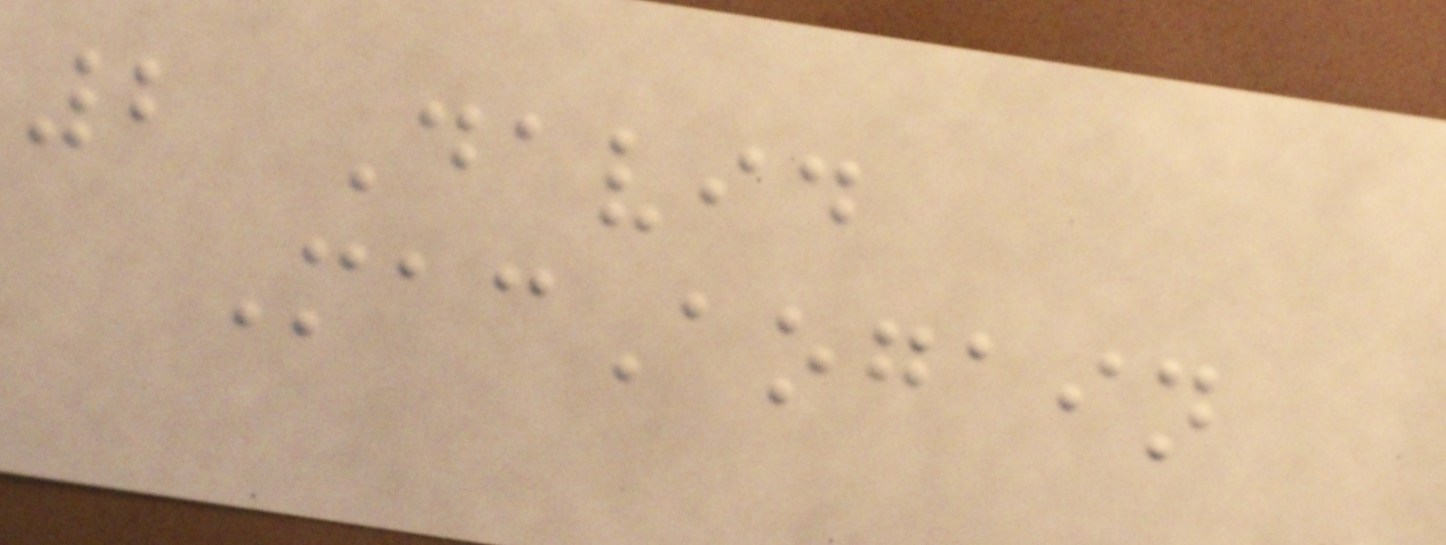2 David
MacAogain
